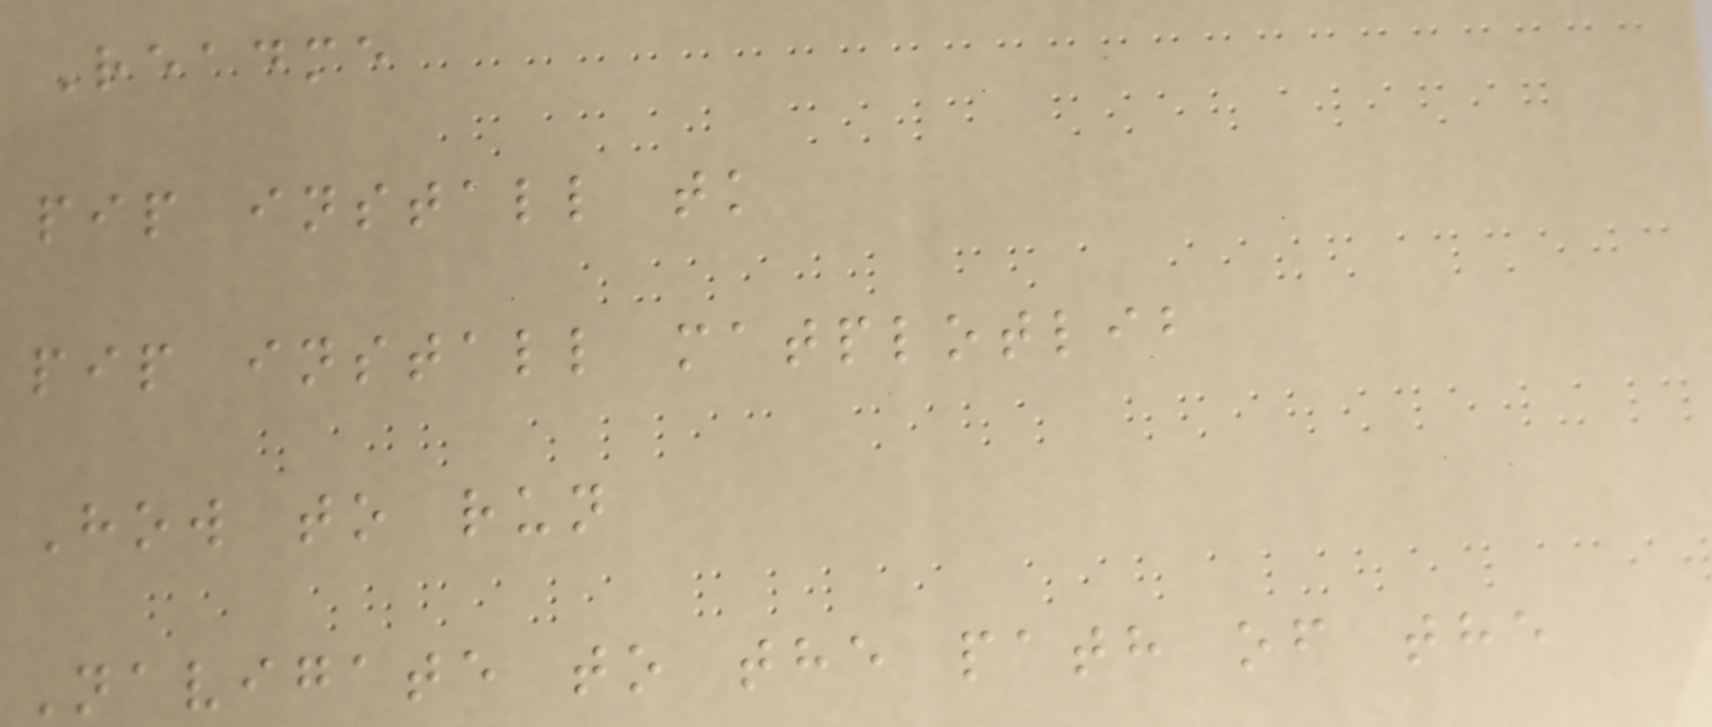Readme
pip install tk
pip install matplotlib
How to run
Navigate to the path of the
